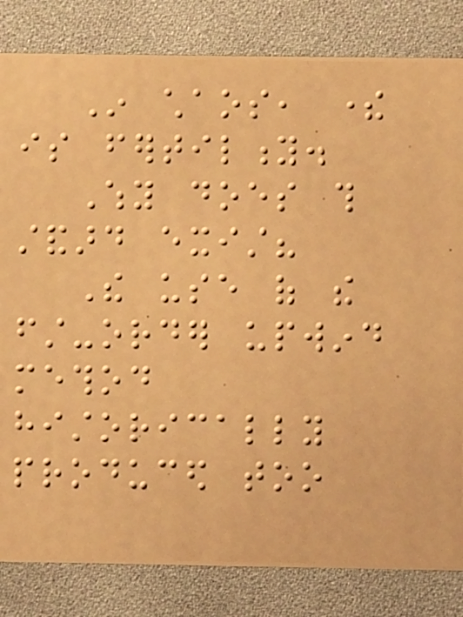In chaos, there
is fertility.
Why does this
standard exist?
The use of the
first-order upwind
method
historically
produced too
